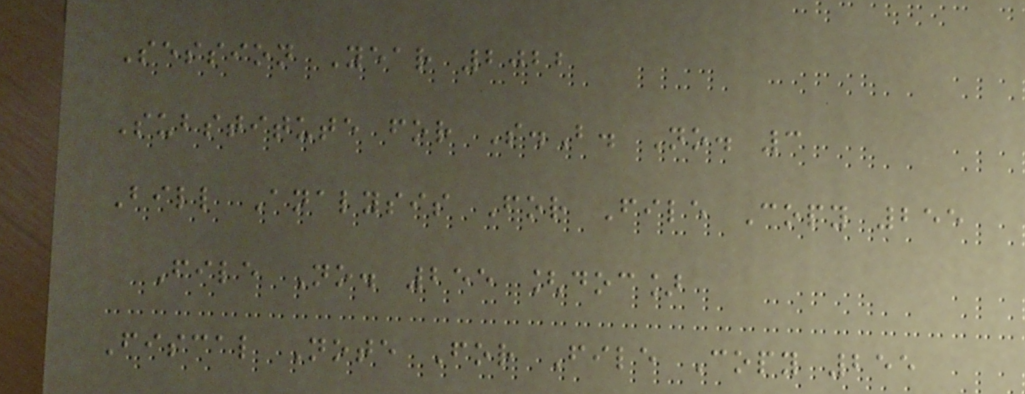Session Year 2022
Substitute for S.B. No. 3
Bill Analysis For File Copy 255
File No. 255 [doc]
Fiscal Note For File Copy 255
